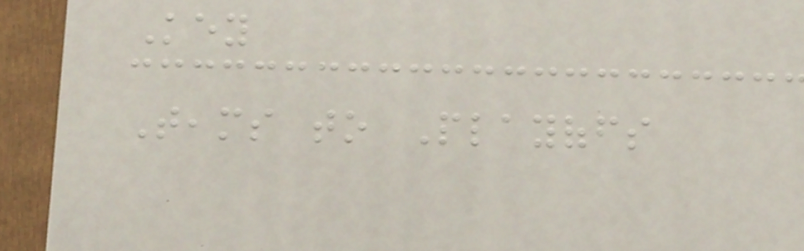Key
Teams to Playoffs
